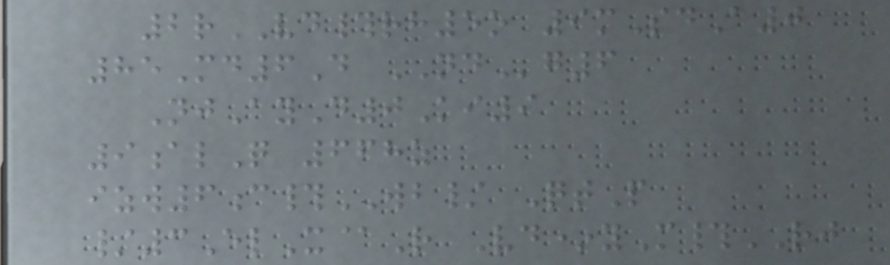2rVD#rh5o 9mSdA0
85Md6D NDg6
NjAyD0Ki9
9alQ 668z
izw6c#WB/ QtP
/3ElX@R Vd*yM#RJ
